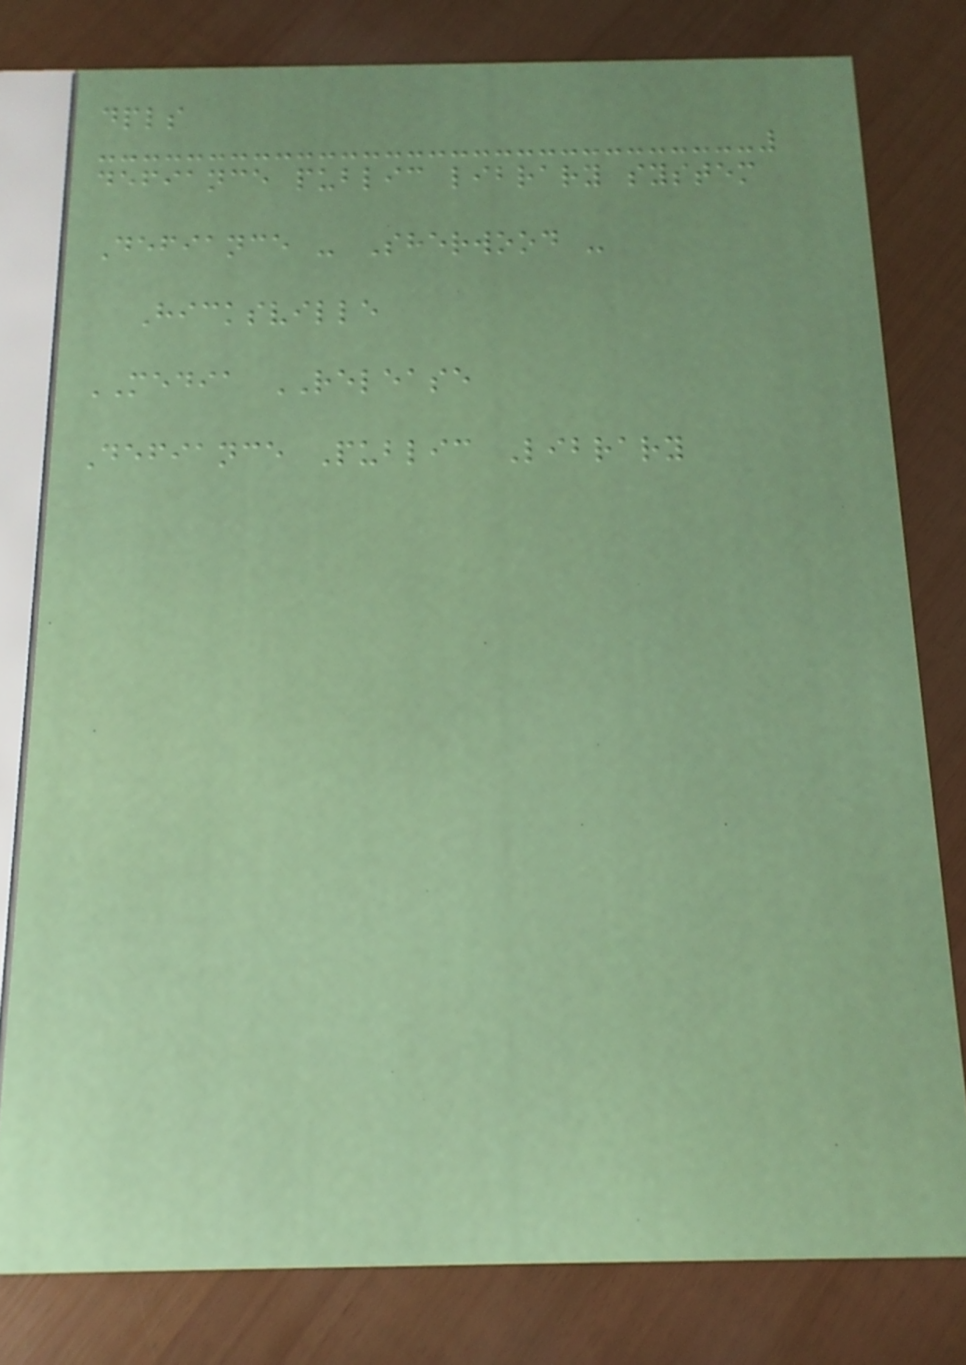dpls
defiance public library system
Defiance - Sherwood -
Hicksville
MEDIA RELEASE
Defiance Public Library
